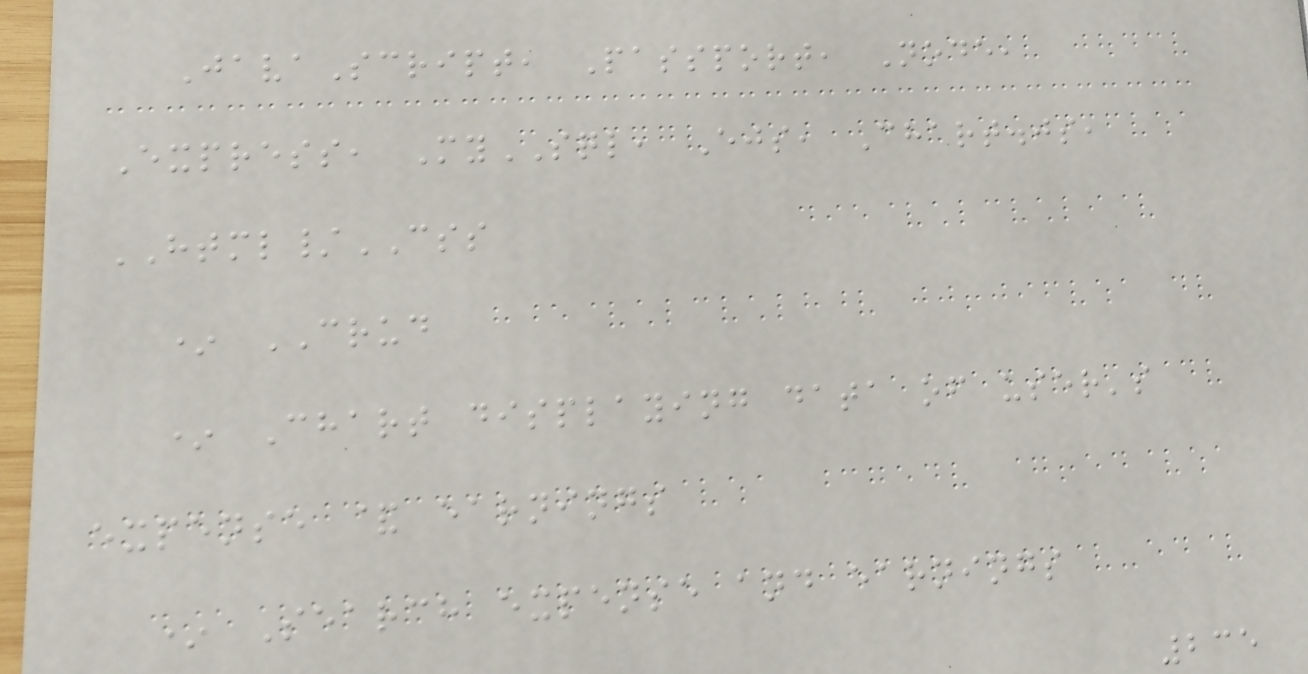JavaScript, Passport, Node,
Express, MySQL, Ejs, Chart.js,
HTML/CSS
* CRUD
* Chart displaying data of user's
expense & earnings
* Search expense and earnings
235
